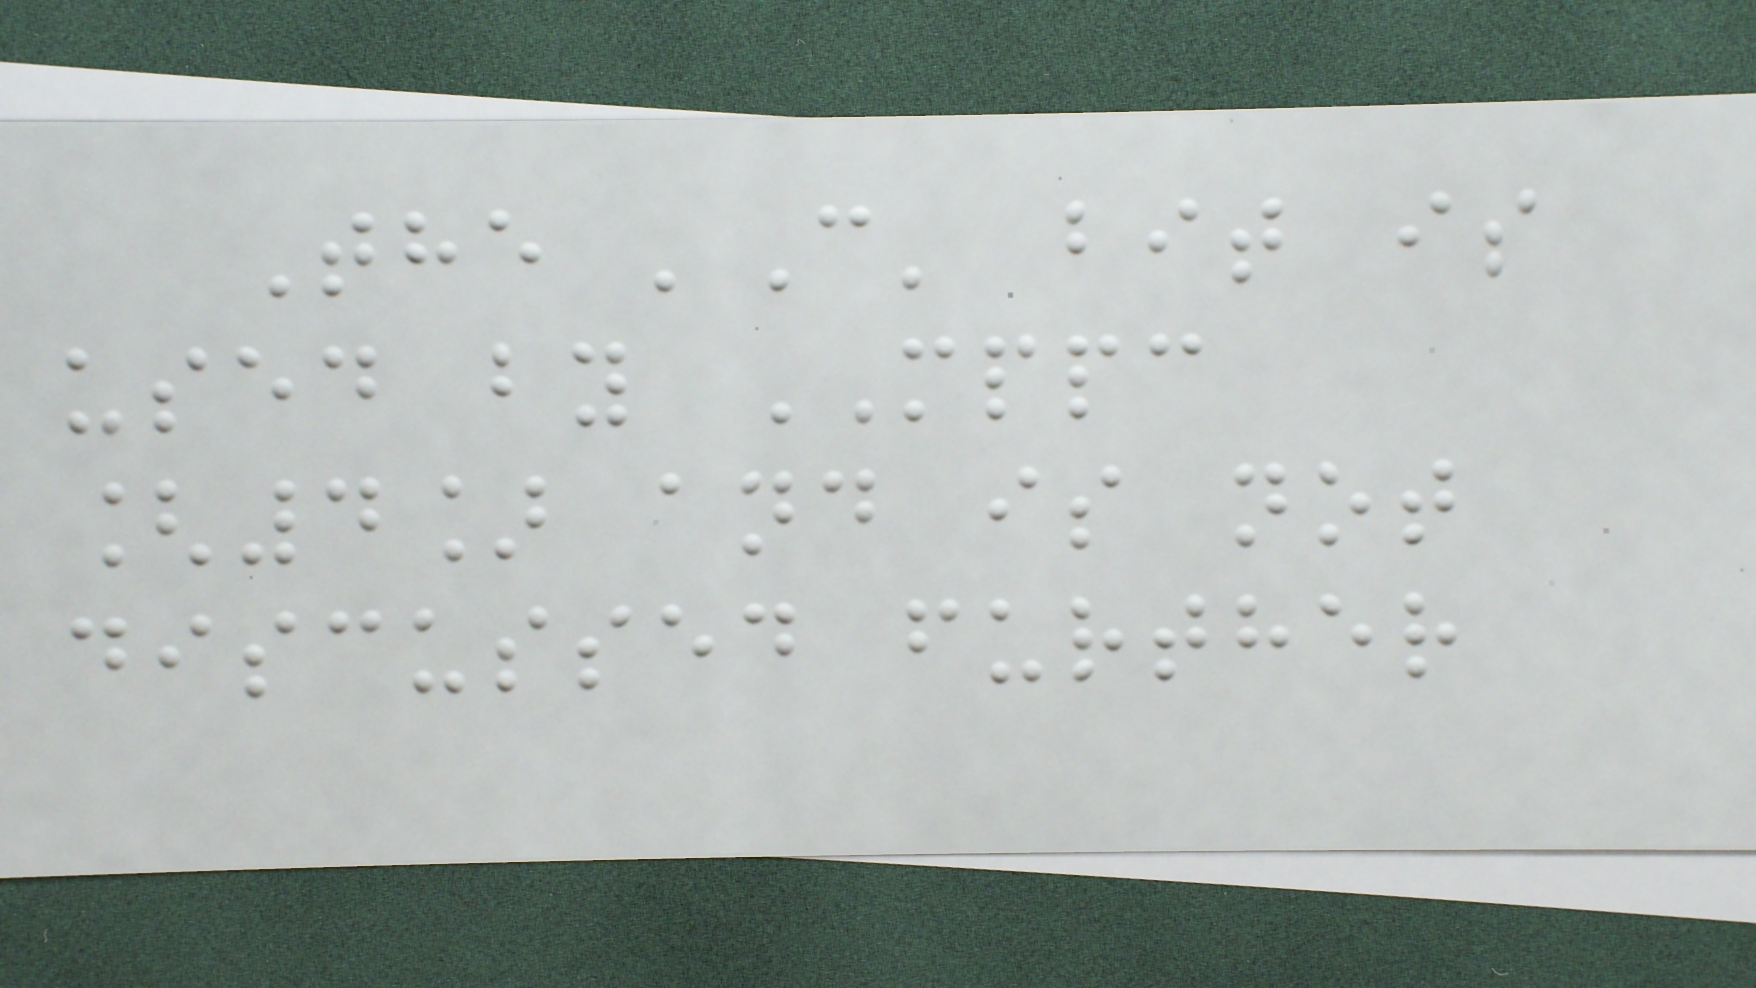The 'C' bit is
used by MPPC
[4] and is not
discussed further
